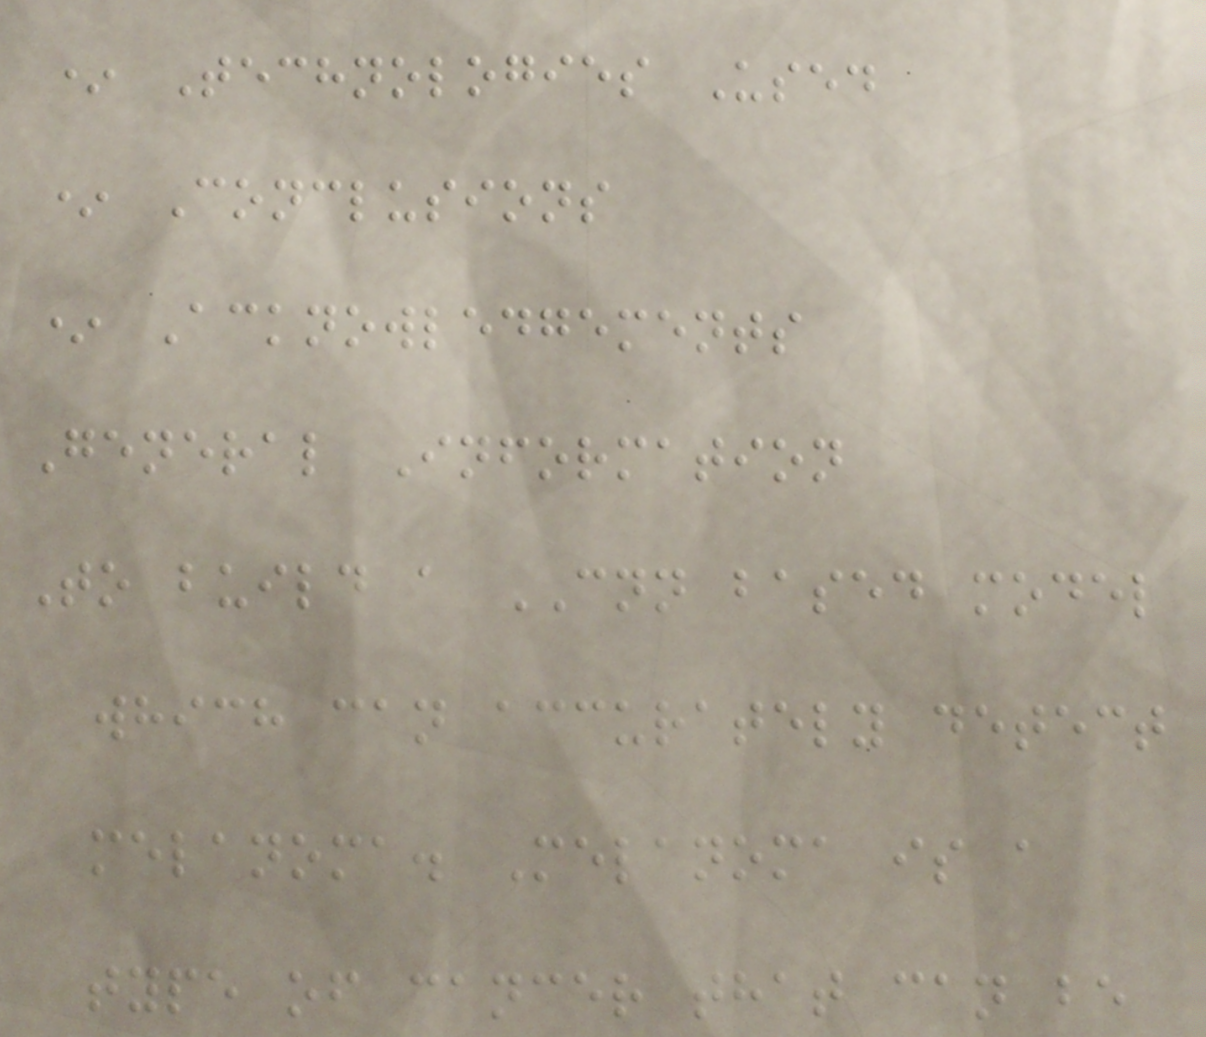* Technologies Used
* Conclusions
* Acknowledgements
General Information
To build a CNN based model
which can accurately detect
melanoma. Melanoma is a
type of cancer that can be
